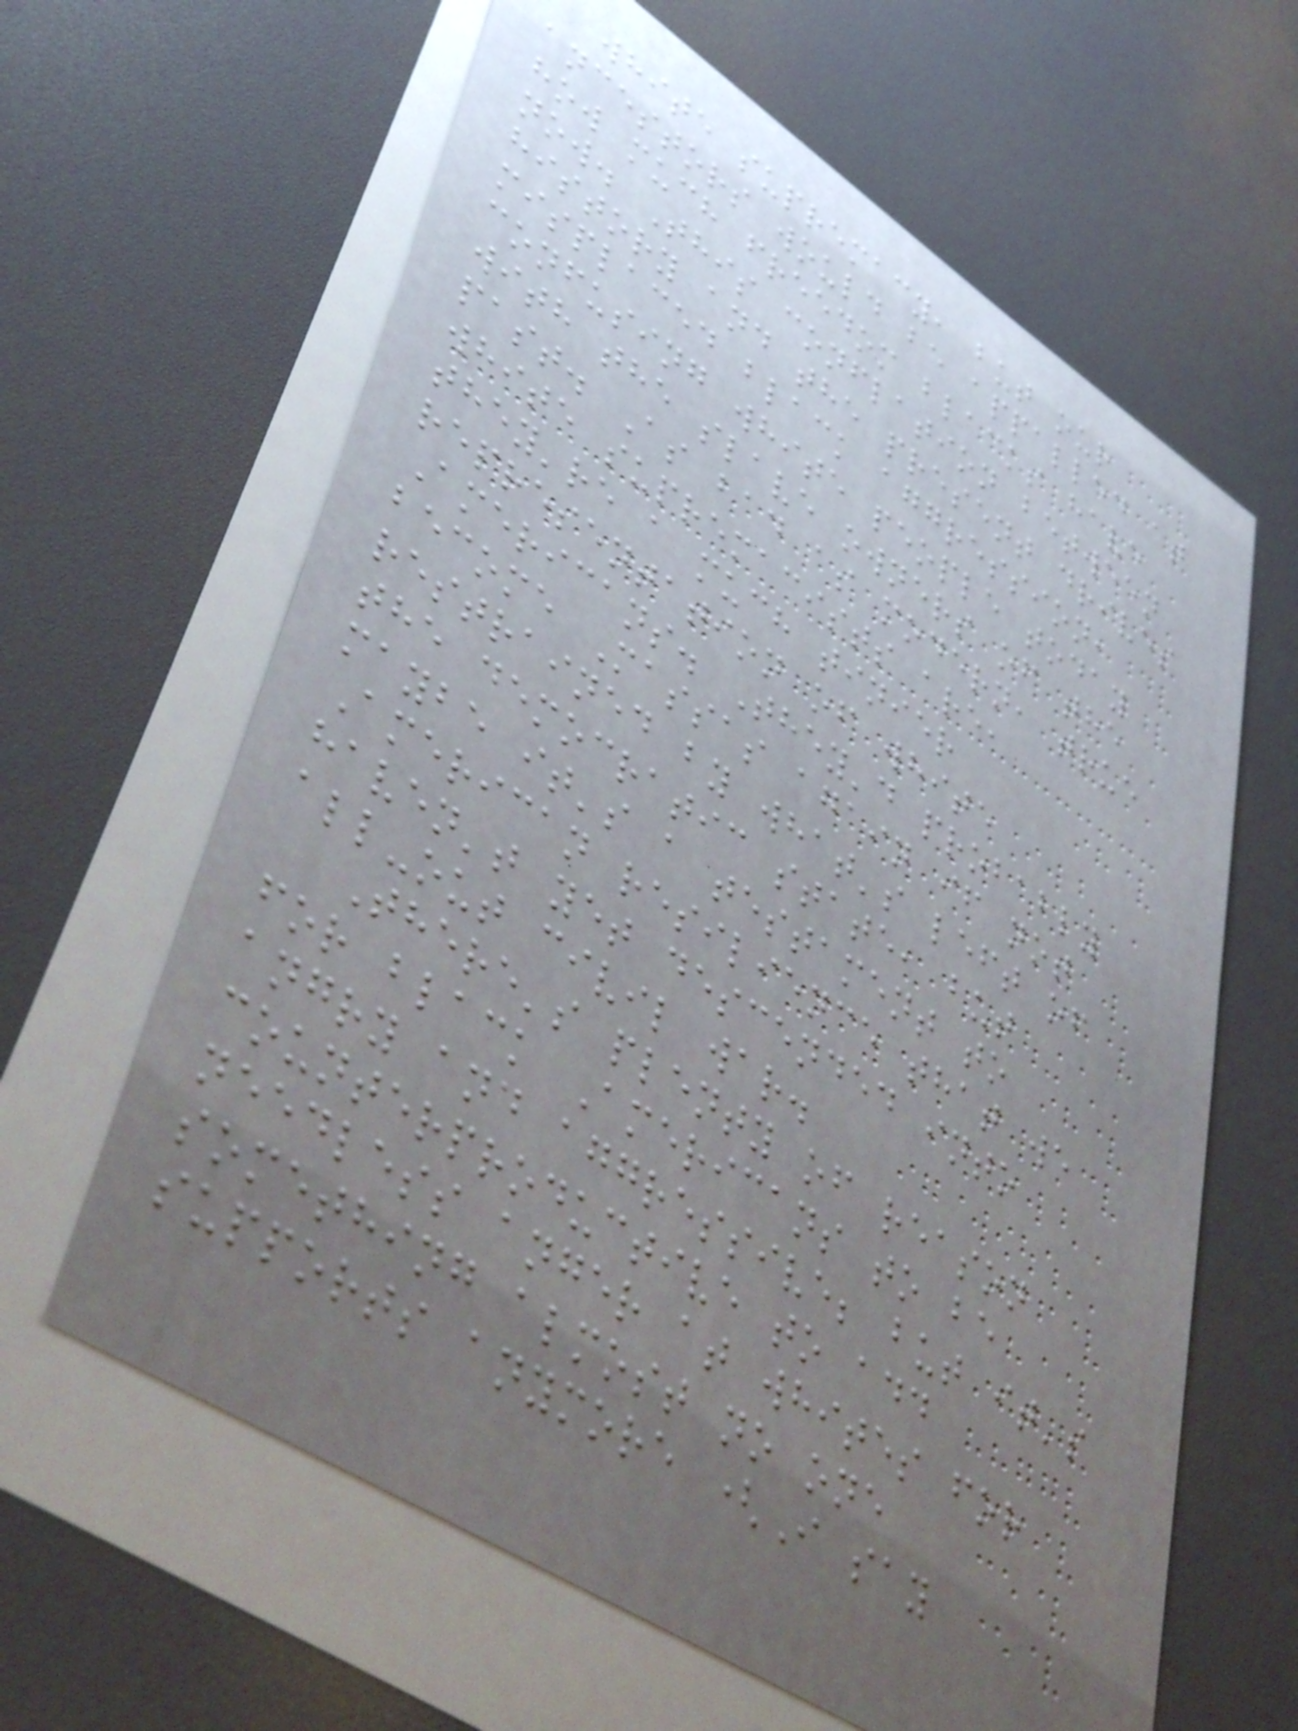white supremacy, but our
ancestors would be appalled at
how much freedom blacks have
now. This conflation between
history and the present drives
misplaced black aggression,
confusing white people today
with the slave owners of the
past. As bad as modern, true
white supremacists are,
they're a much tinier
representation of white
Americans. They'd probably
become Massas again if not
restrained by what's left of
the democratic state, but
maybe it's a testament to
American resilience that we
haven't yet descended into
all-out civil war.
There's plenty of reason
for black Americans to be
angry and aggressive; but it's
counterproductive to add
needless anger at whites for
something almost no one
supports anymore (I say
